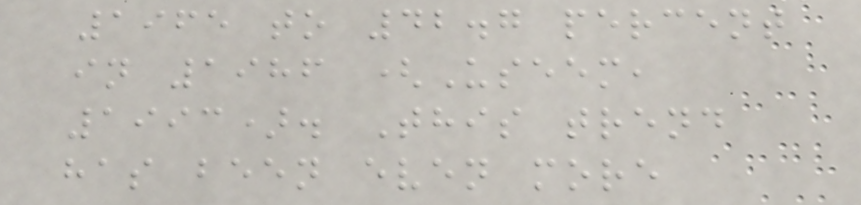1965 to 42.7 percent
in 1986 (Useem,
1993). This trend
has been even more
